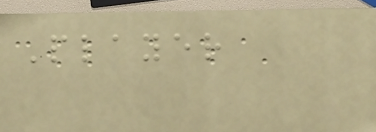Player
